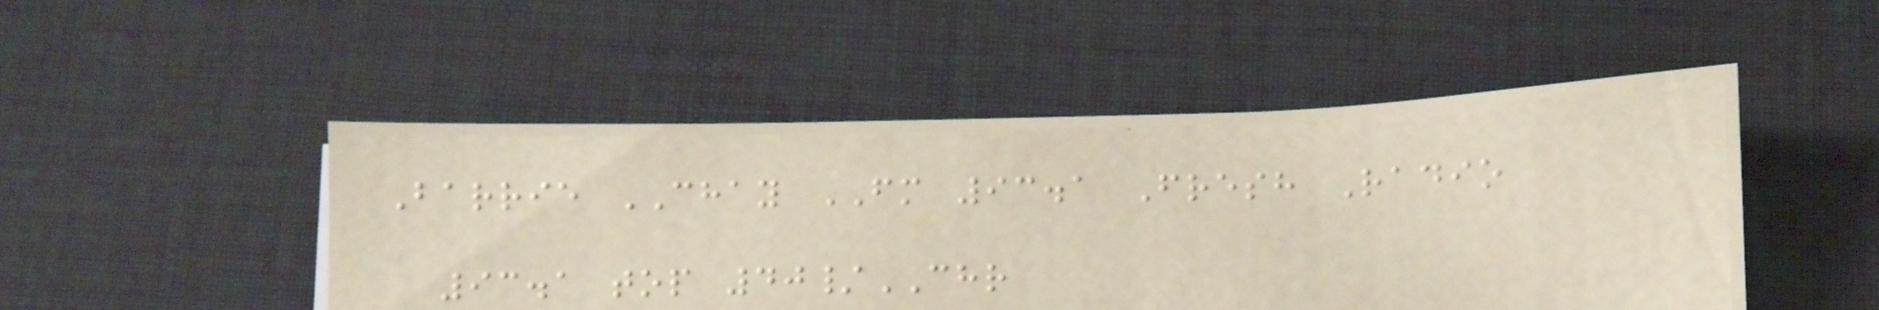Barrie CHAY FM 93.1 Fresh Radio
93.1 top 40/CHR
